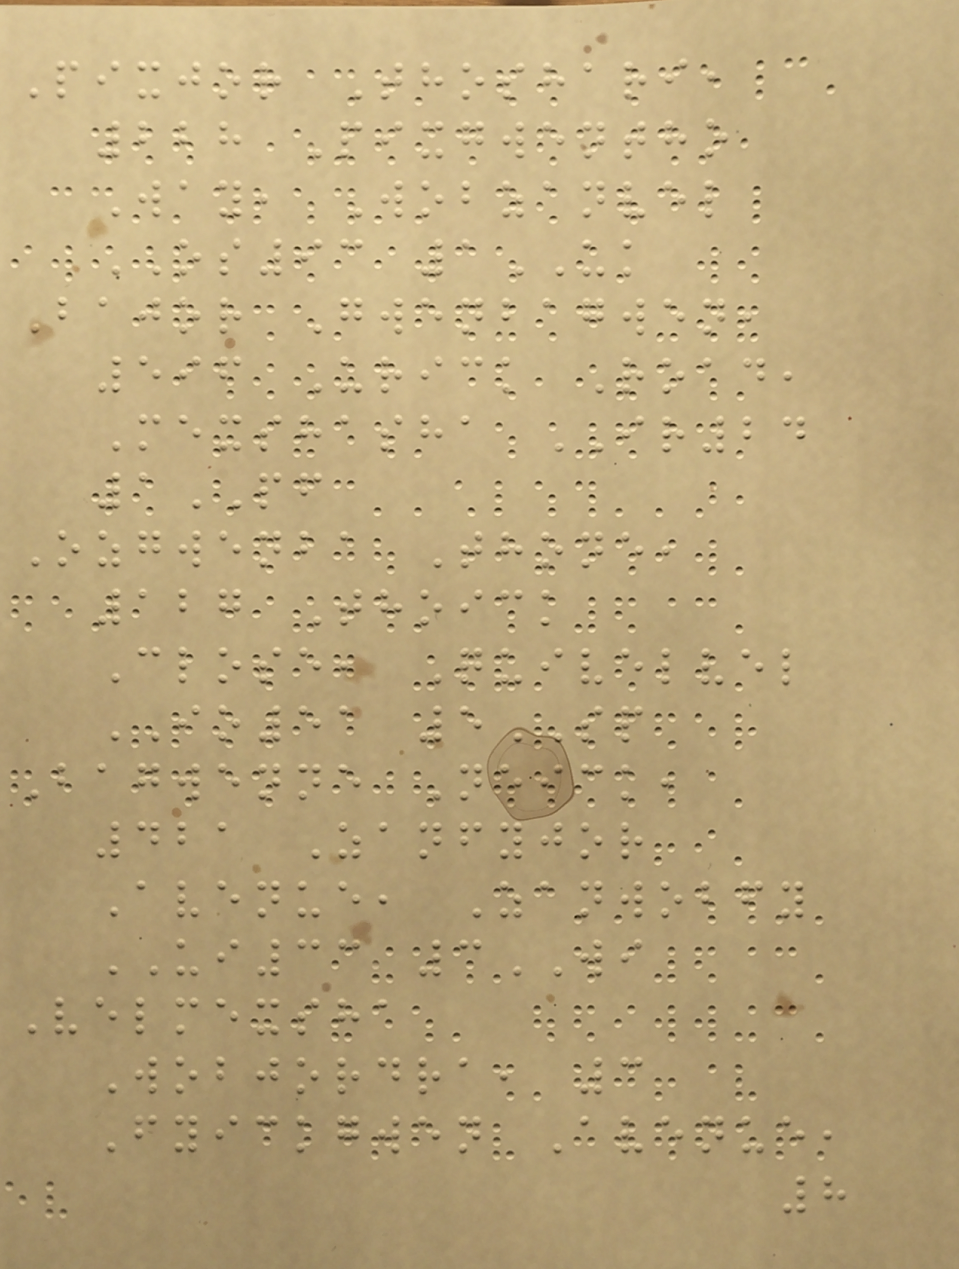Pixjor Thoshari,
228 Pixgwentho
Way, Wobzanvel
OS93 1UK
Bajor Gwenbagwen,
596 Urick Road,
Mexshasha IR24
1PF
Ozgwenba Thone,
127 Thoick
Close, Quivelvel
IO51 5SP
Bagwenne Neick,
421 Zanfyjor
Avenue, Zanwobfy
UI33 3WI
Velmexsha
Wobjordra, 3
Fyickgwen Avenue,
8
